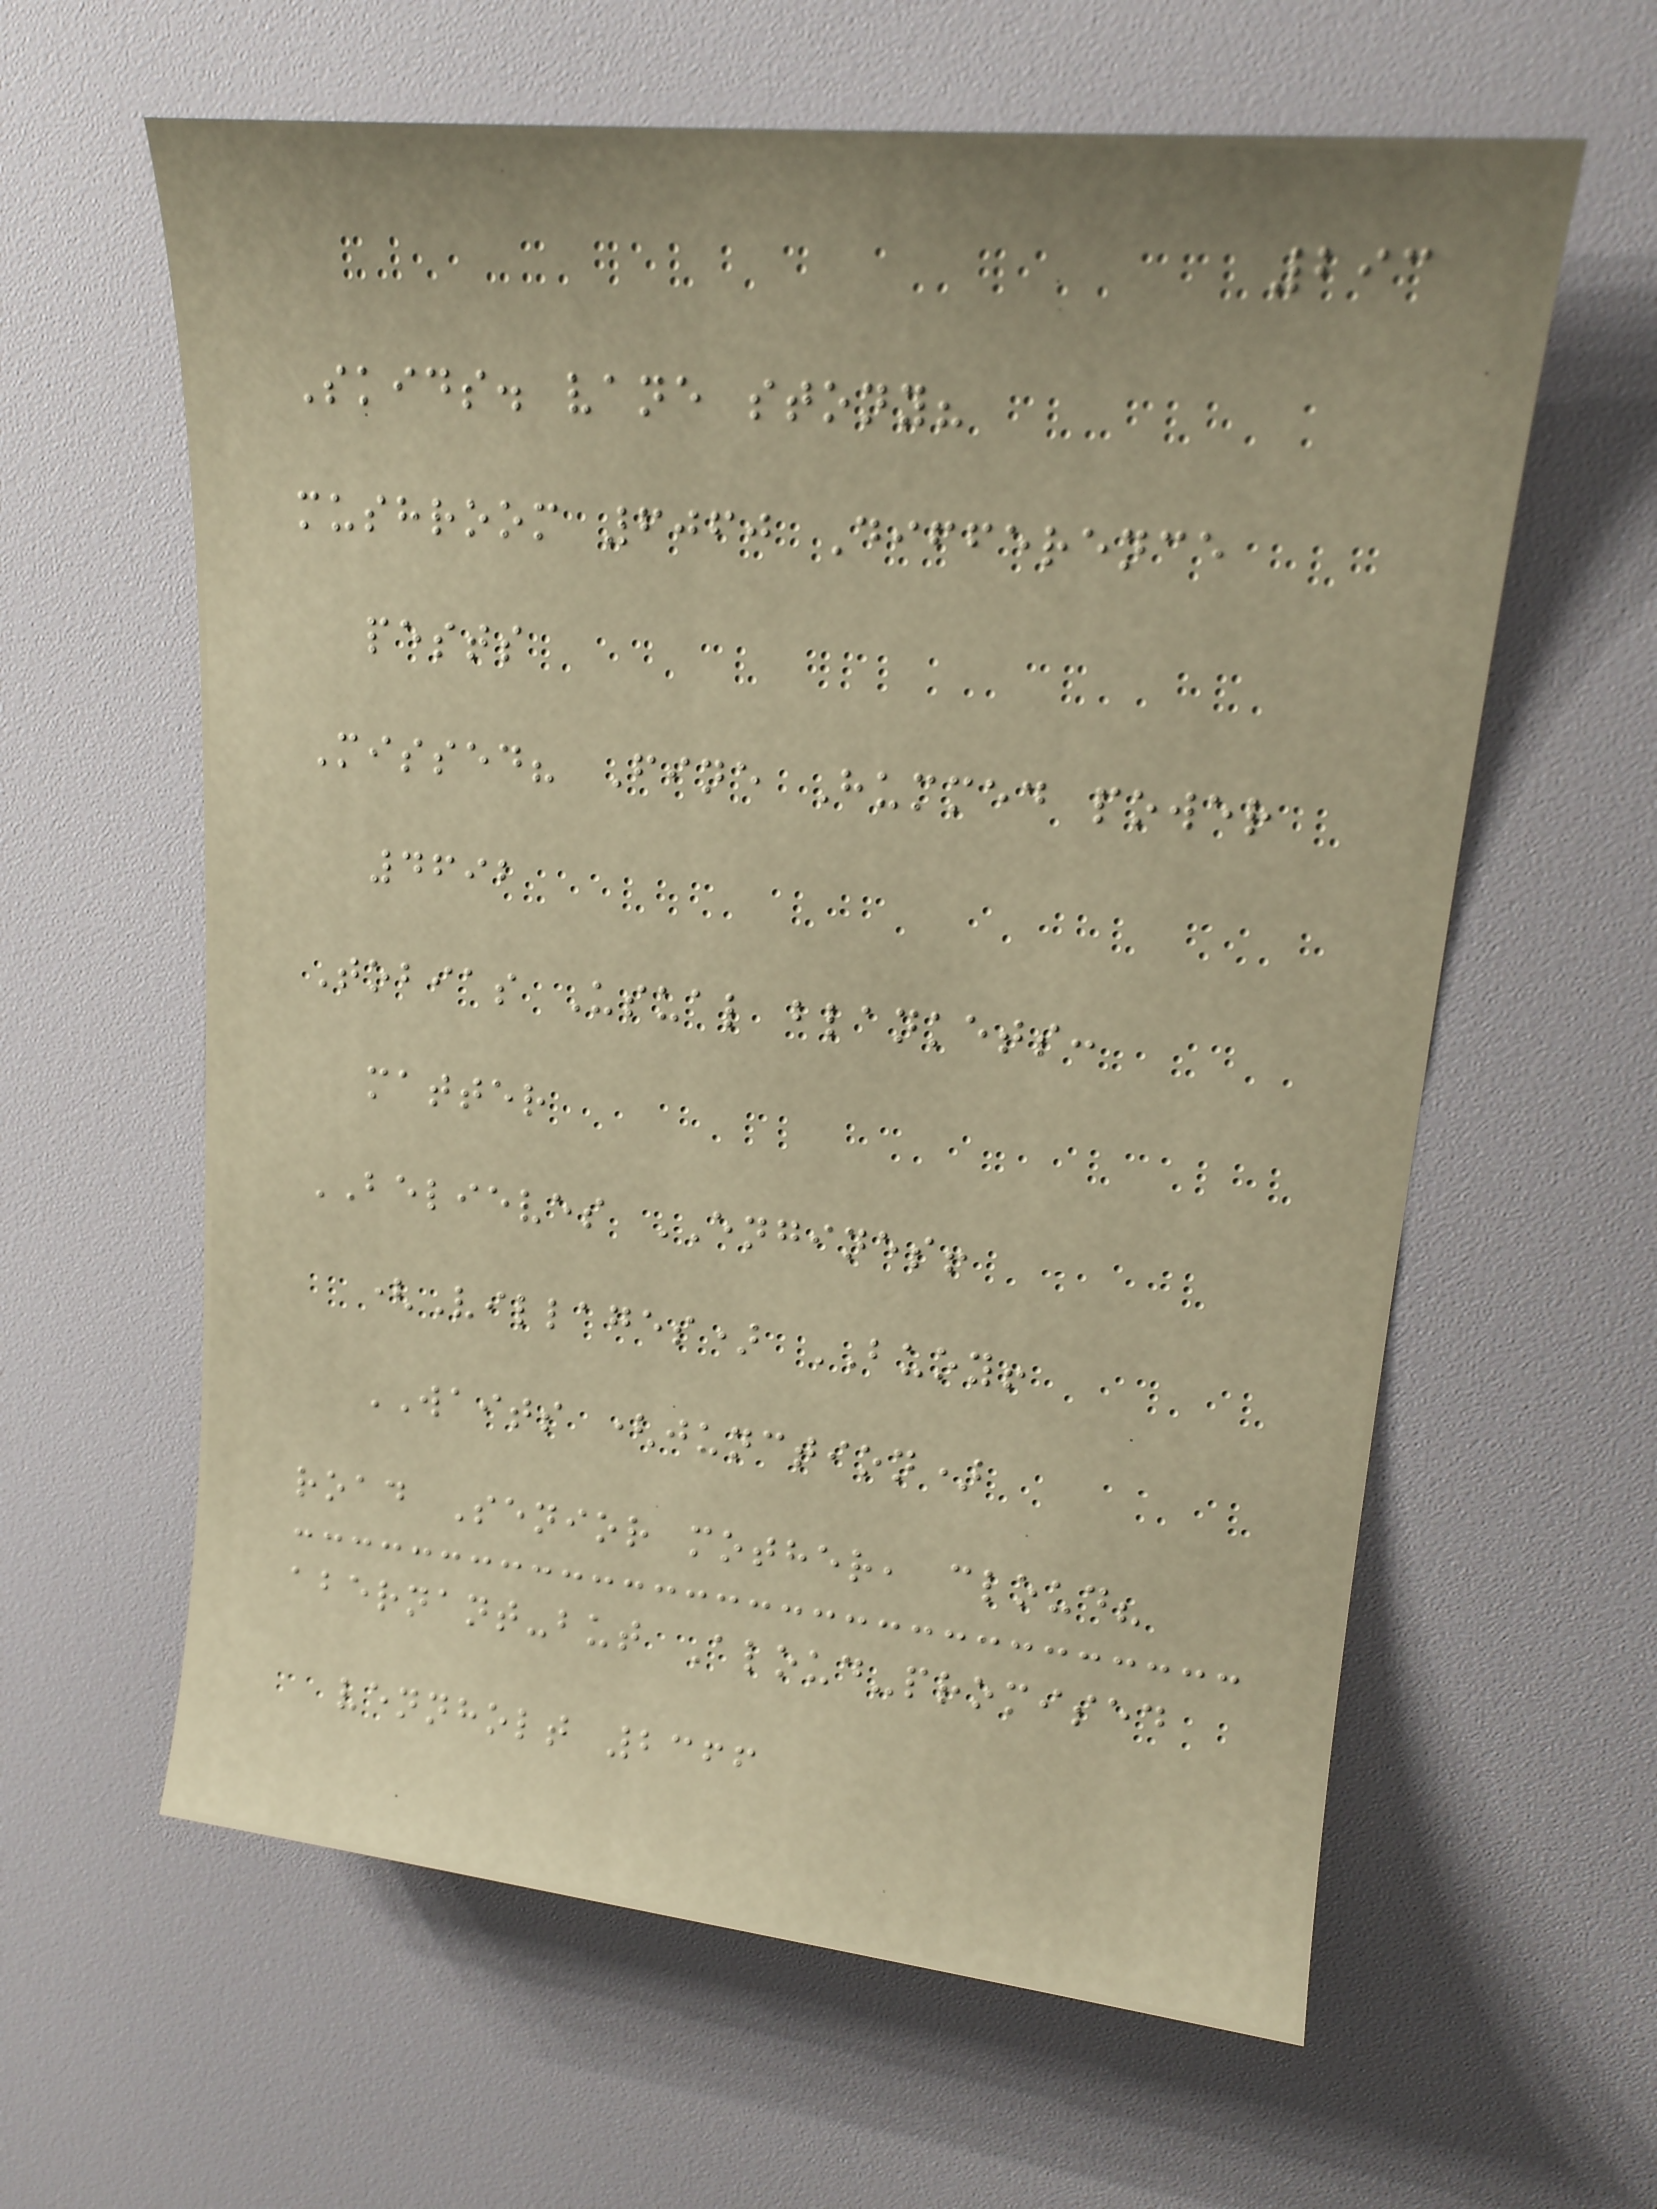293
Skids. vane stony?
mushroom 6060 Difference
pests
Missed? Fine Hummed power
4692
Tobias Usual blankets:
matter
BELIEVES ENGINES!
(Villages) BUOY!
WAITS (junction)
road Senior mother, cloud?
abernant-but Aloud-promised
vennholt 2366
